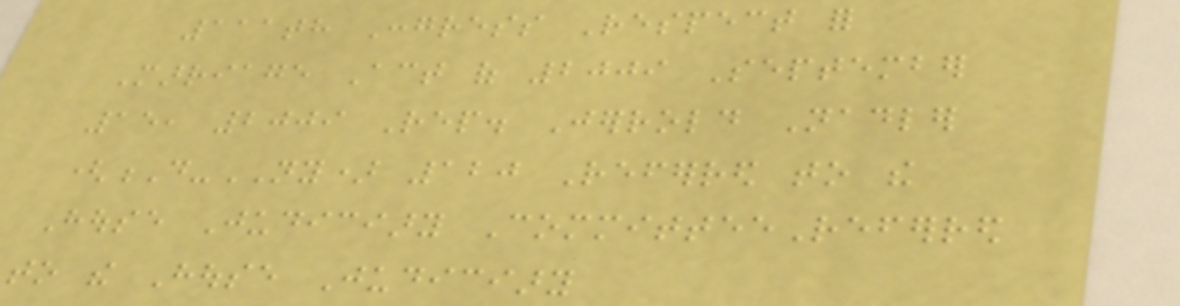111th Congress Respect for
Marriage Act of 2009 September
15, 2009 Rep. Jerrold Nadler
(D-NY) 120 Referred to the
House Judiciary CommitteeReferred
to the House Judiciary
